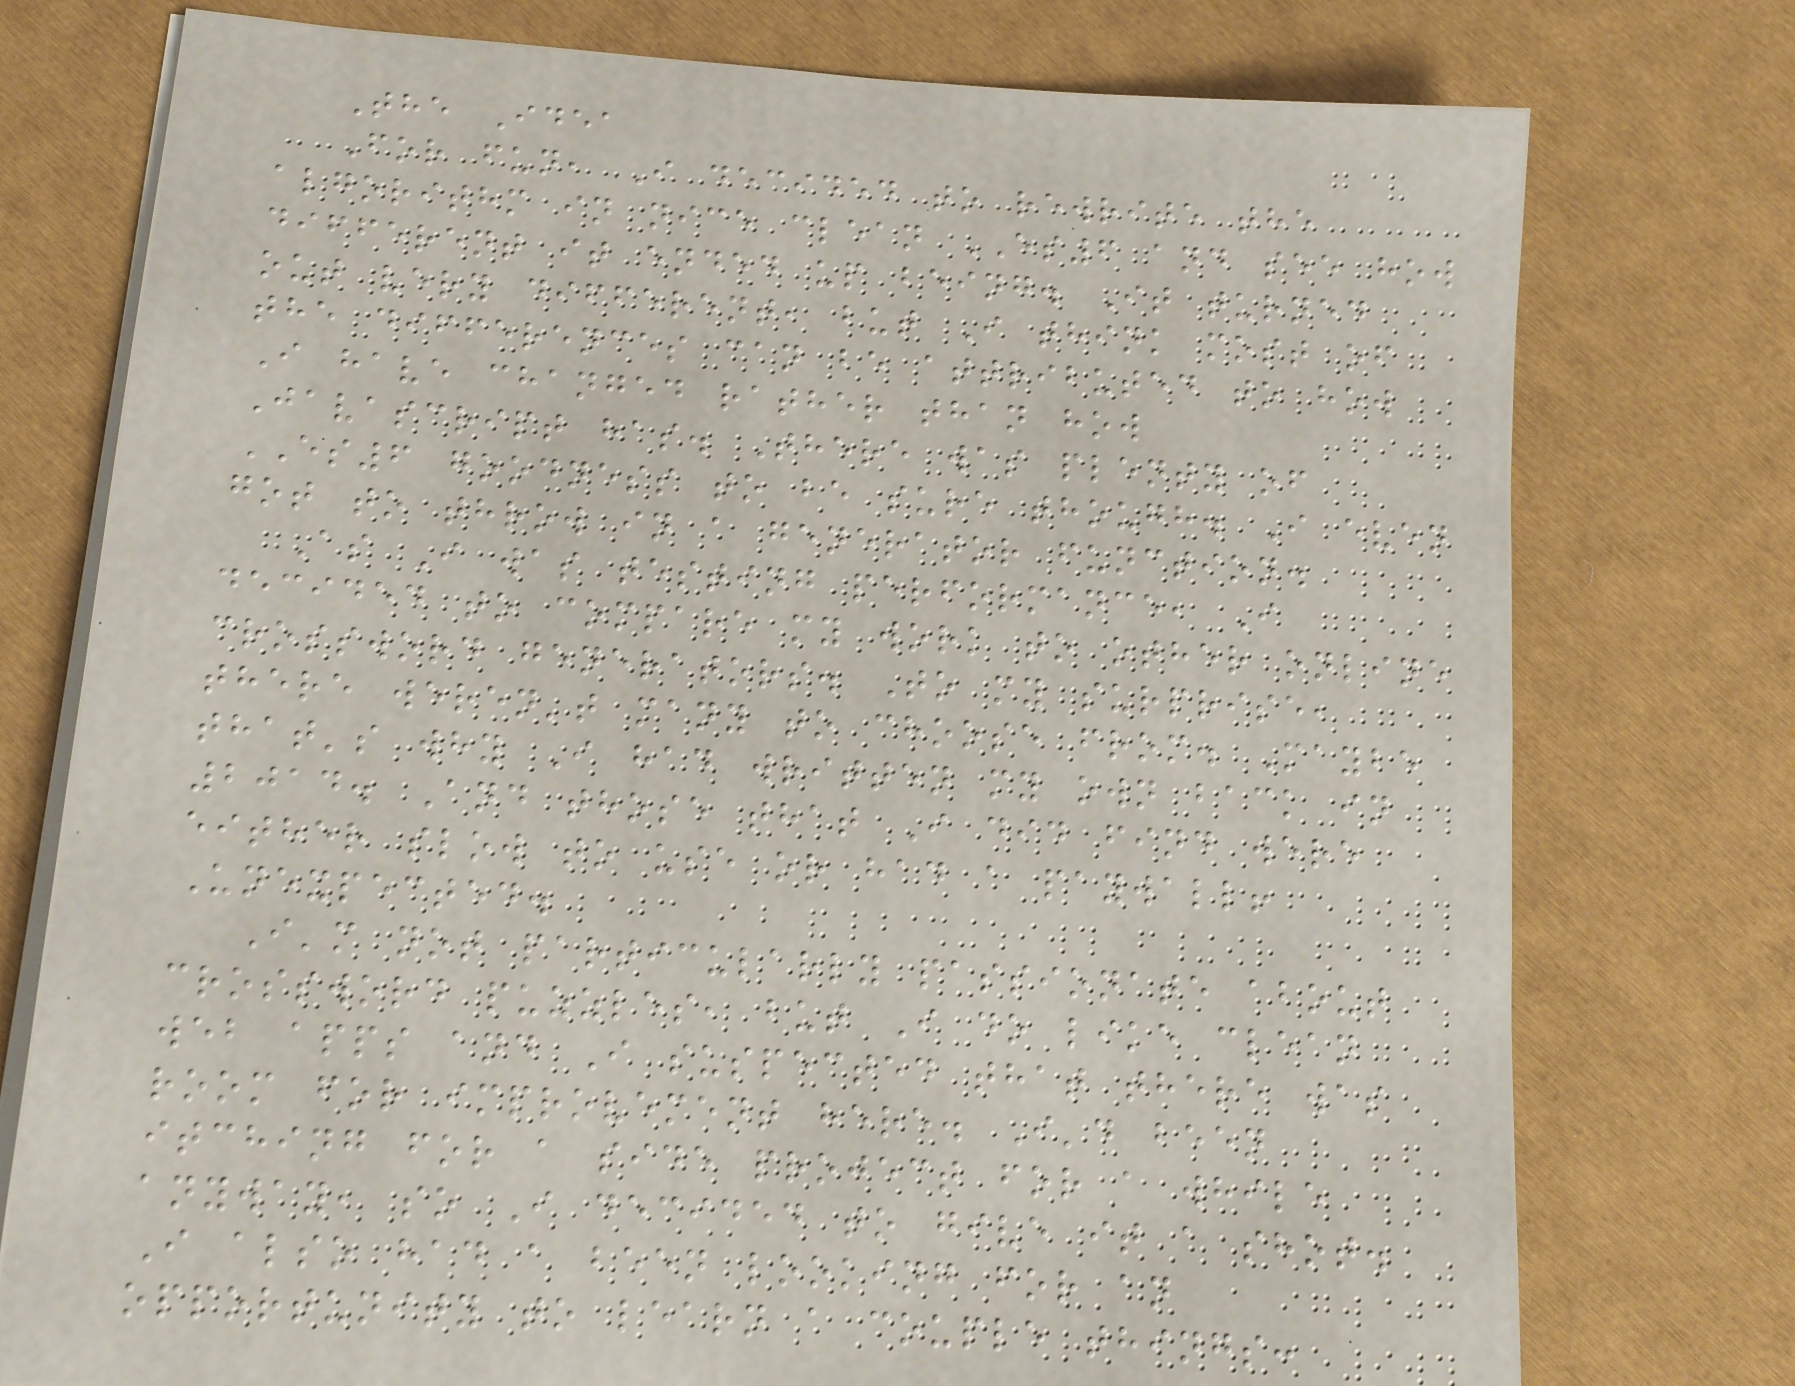The Idea
For fun, I decided to rewrite the
algorithm in nice clean ES6 and see how
different it ended up being. It turned
out very different, but I think most of
the differences can be attributed to how
I have changed rather than how
Javascript has. There was plenty of
ES6 goodness to be sure though. I even
got to throw in a generator function.
As I was testing performance, I
decided to compare my work to other online
crossword generators. To my surprise,
there weren't many to choose from. Maybe
that's why I had written my own back in
2014. And those that I did find were
either slow to use or had a paywall!
Unexpected.
I'm not particularly passionate about
crossword puzzles, but I do like clean
web apps and I suspected that there was
room for improvement here. I'd been
itching for a side project for a while
anyway, so I decided to give it a shot.
I also had a been looking for an
opportunity to learn a couple things:
